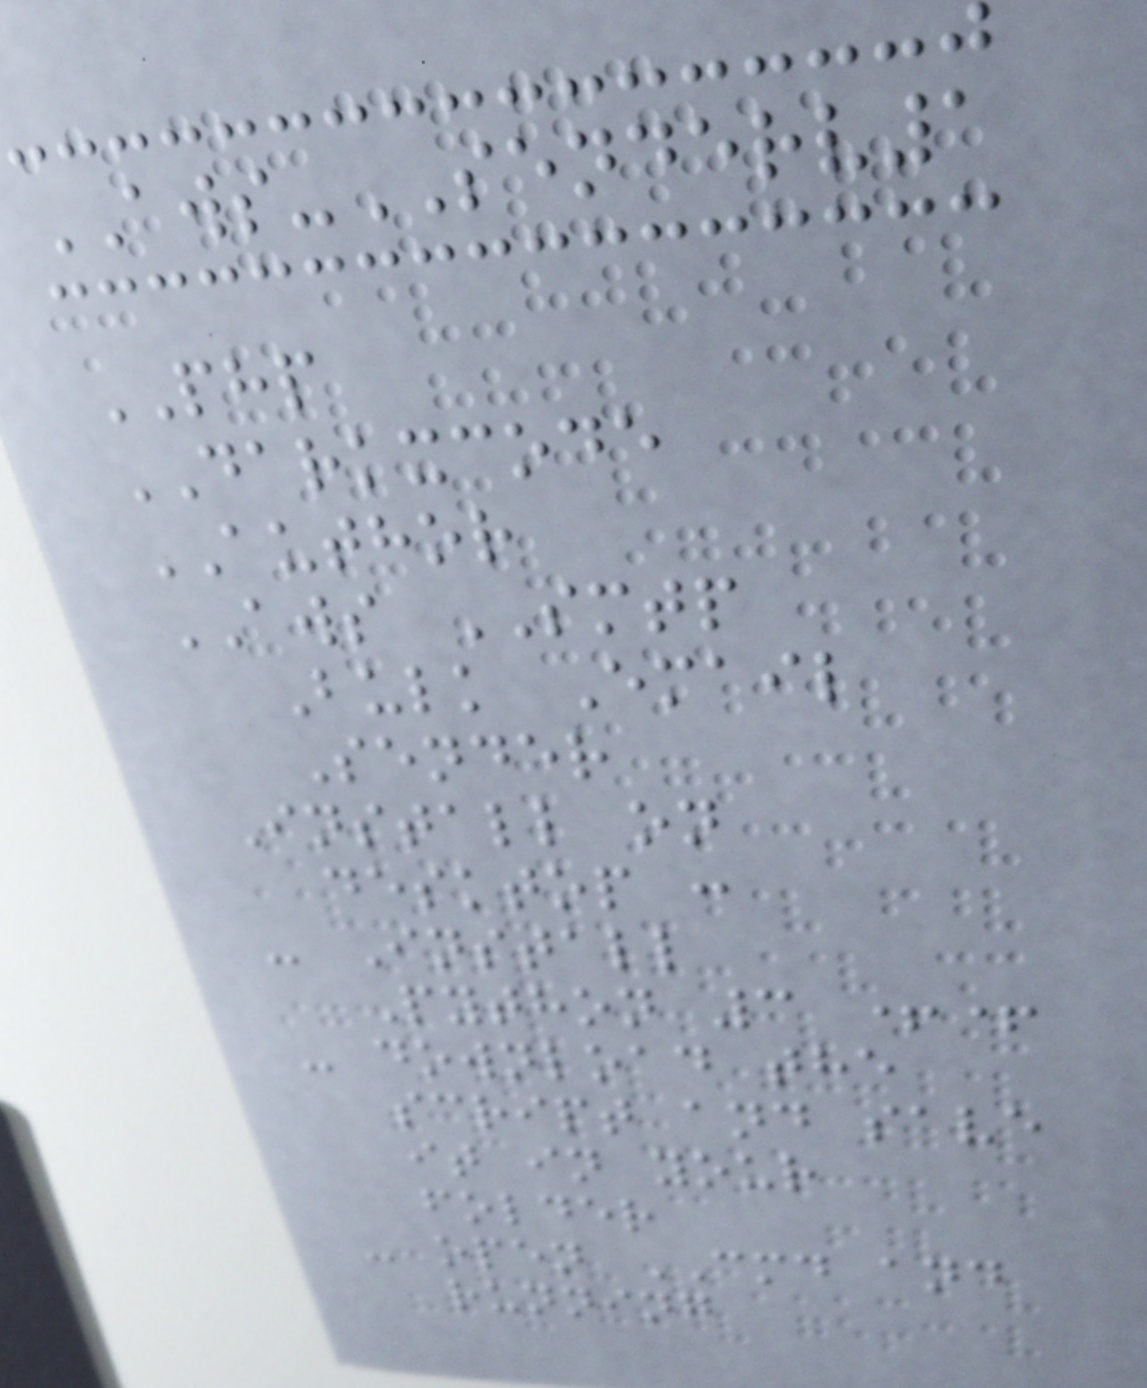AWS-SENDERV1
PHP
DARKXCODE
AUTHOR
AWS SMTP
Bulk Email
Sender
Install on
desktop :
- Install
Python 3 ++
- download the
script and save
it in your
folder
- open CMD and
running
